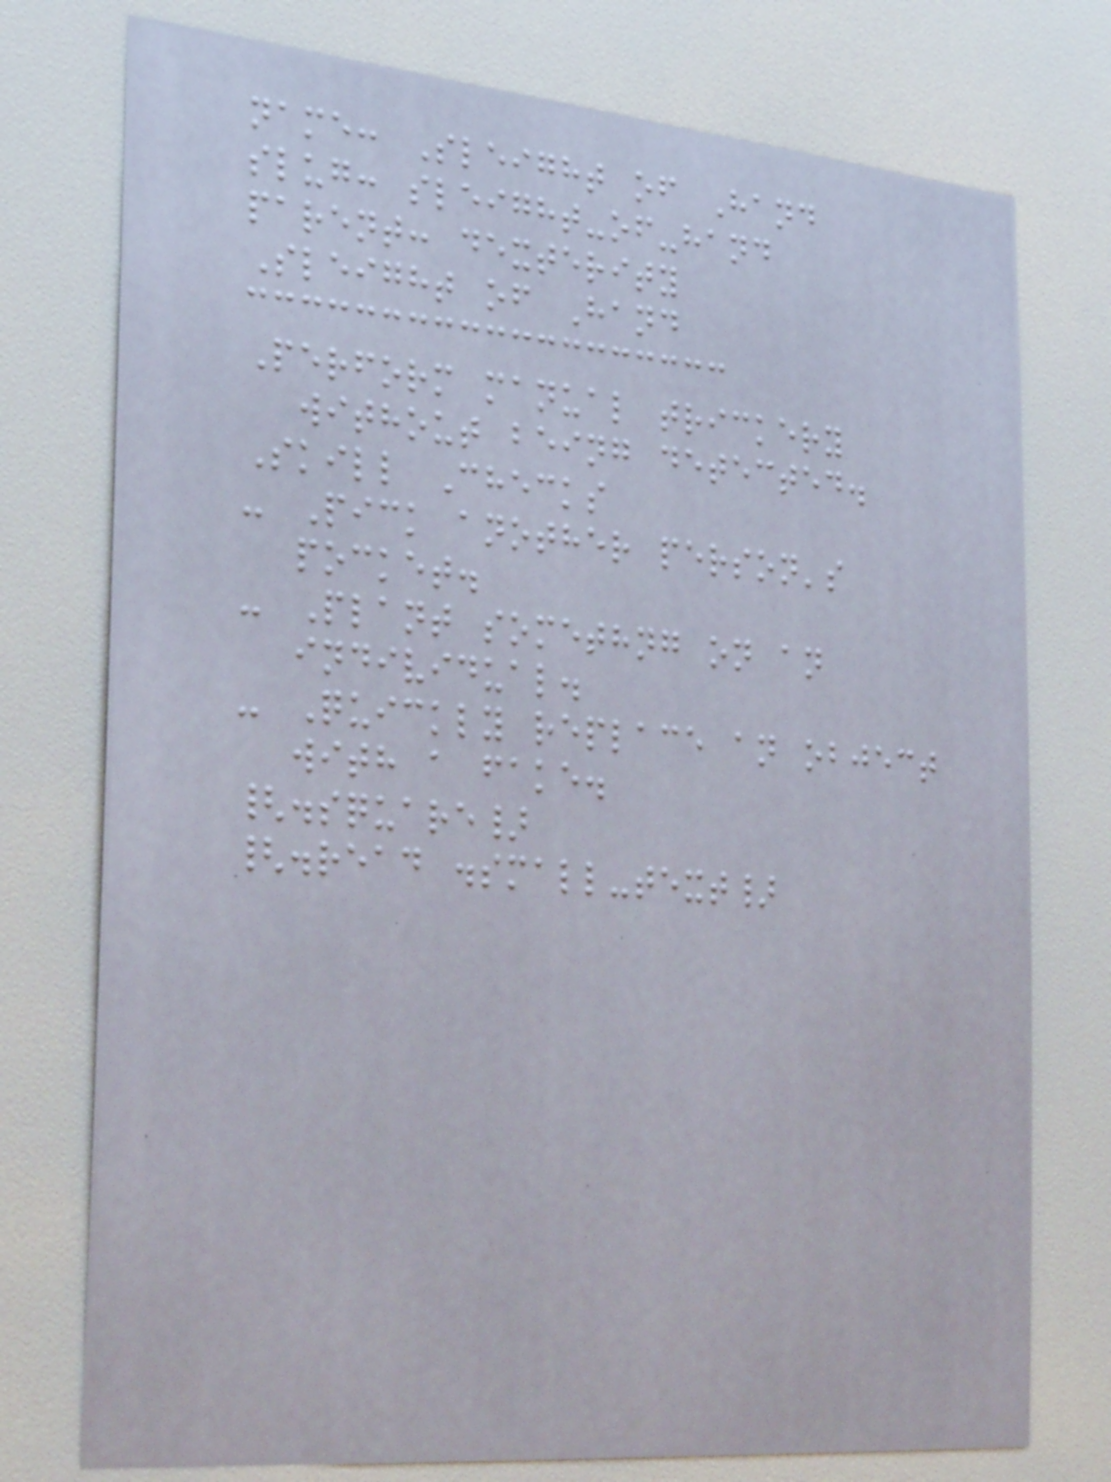name: Sleight of Hand
slug: sleight-of-hand
parent: dexterity
Sleight of Hand
Perform manual trickery
without being detected.
Skill Checks
- Pick another person's
pocket.
- Plant somethng on an
individual.
- Quickly replace an object
with a fake.
{.square}
{.read .small-text}
